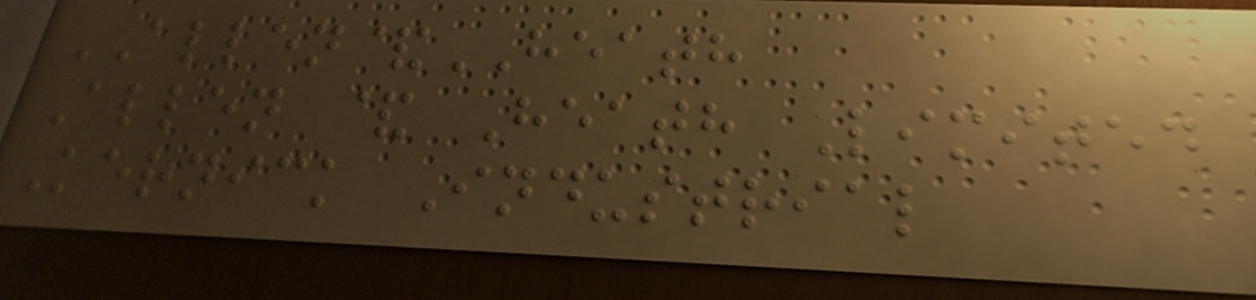ALLEN&HEATH
Allen & Heath Limited
Kernick Industrial
